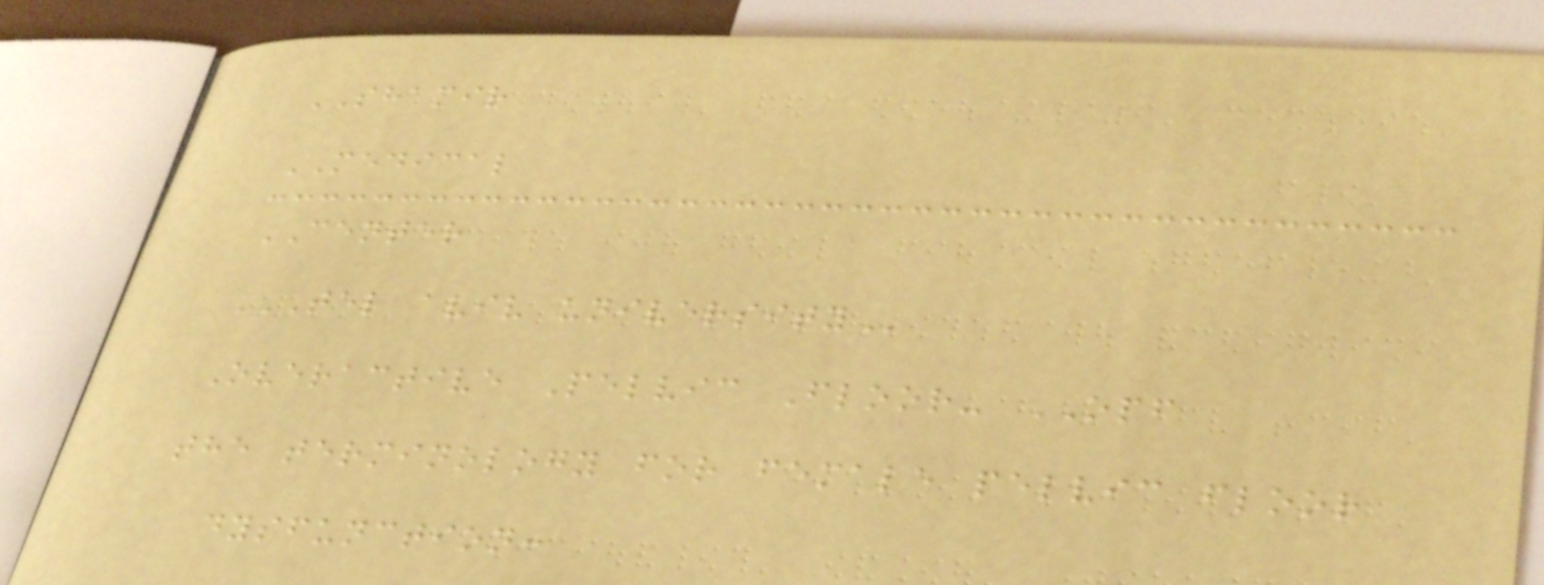SHAMIR
MEDICAL
CENTER
TEL AVIV UNIVERSITY
Overactive Pelvic Floor- OPF
the terminology for female pelvic floor
dysfunction:
